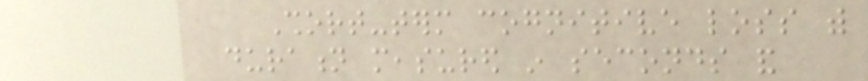Short-term cognitive loss with
duration measured in seconds and
